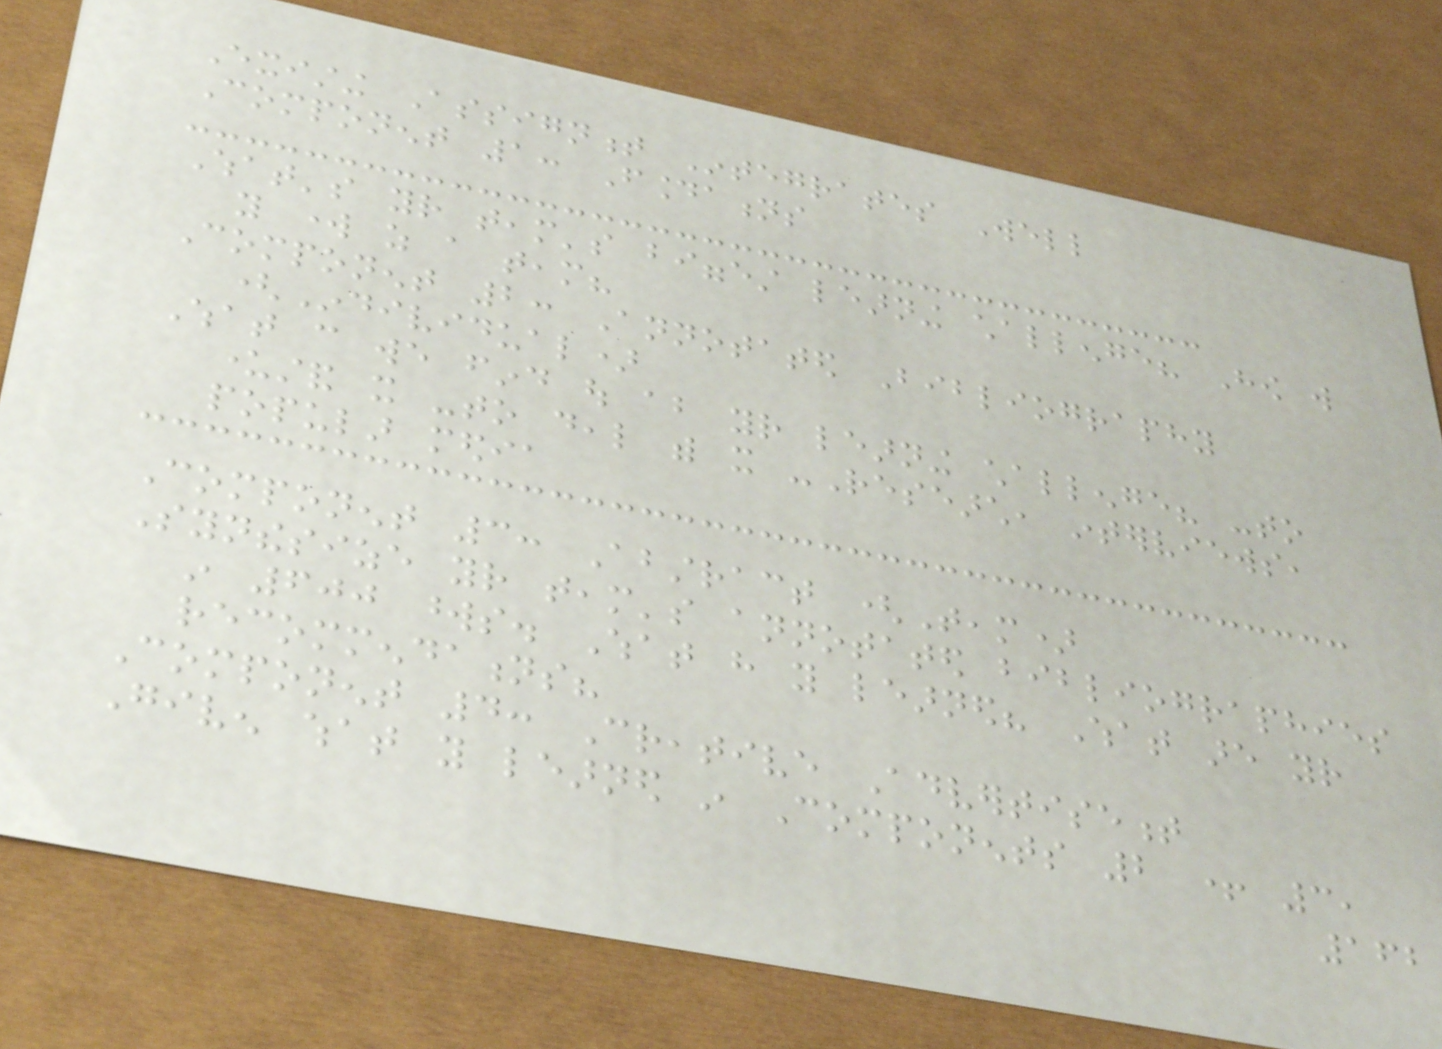Existing Assignment Integrates Well
Component 1: Foundations
What's your team's biggest learning challenge? How will
you work as a team?
Component 2: Annotated Bibliography
(Individual)
What can we find out about your learning challenge? -to
understand it -to deal with it -Research, interviews,
popular media
Component 3: Abstract (Team)
Synthesize your team's annotated bibliographies
in 600 words. What have you learned? What are your
recommendations?
Component 4: Creative Advertisement
Given what you learned in Components 2 + 3,
162
